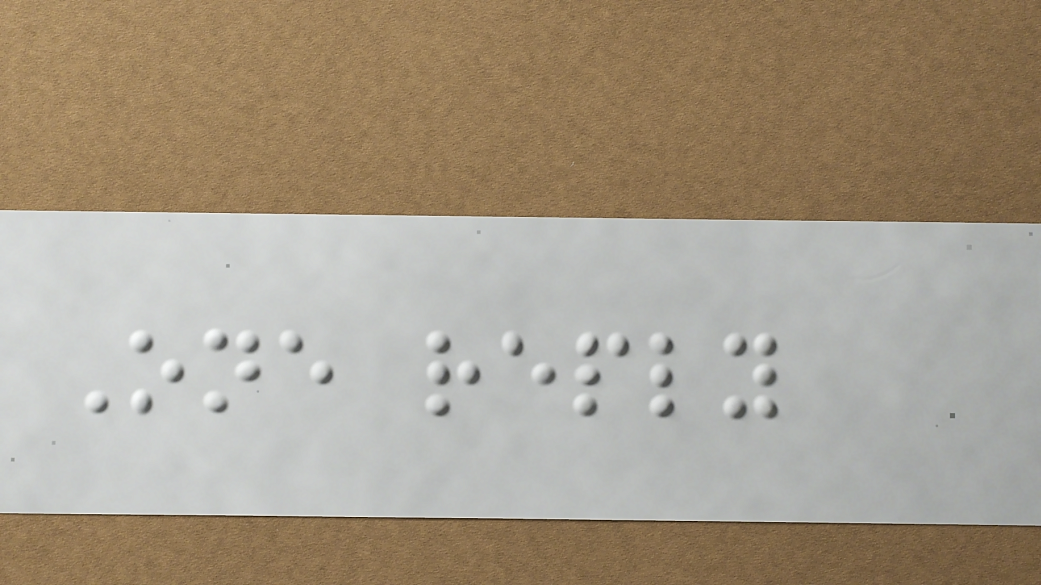One reply
